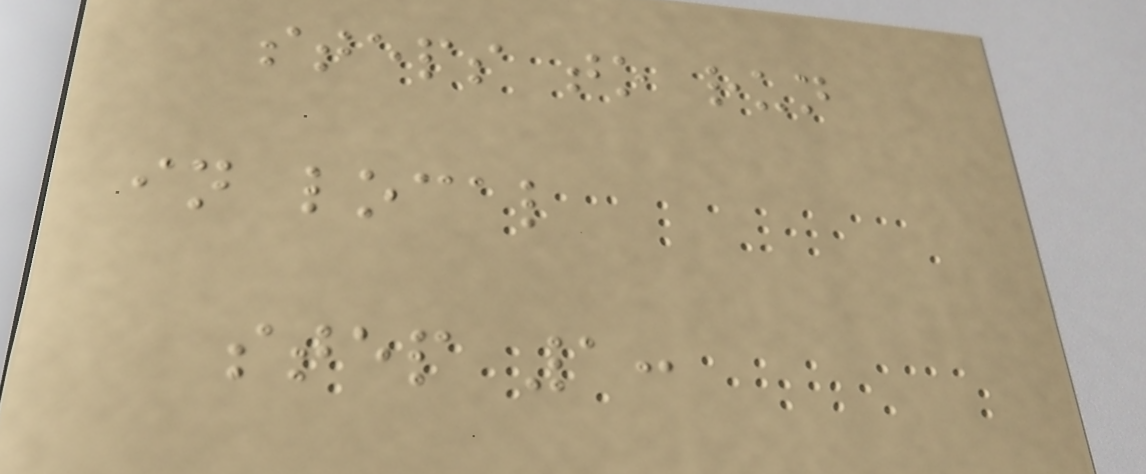steps to run
in local
step 1:
